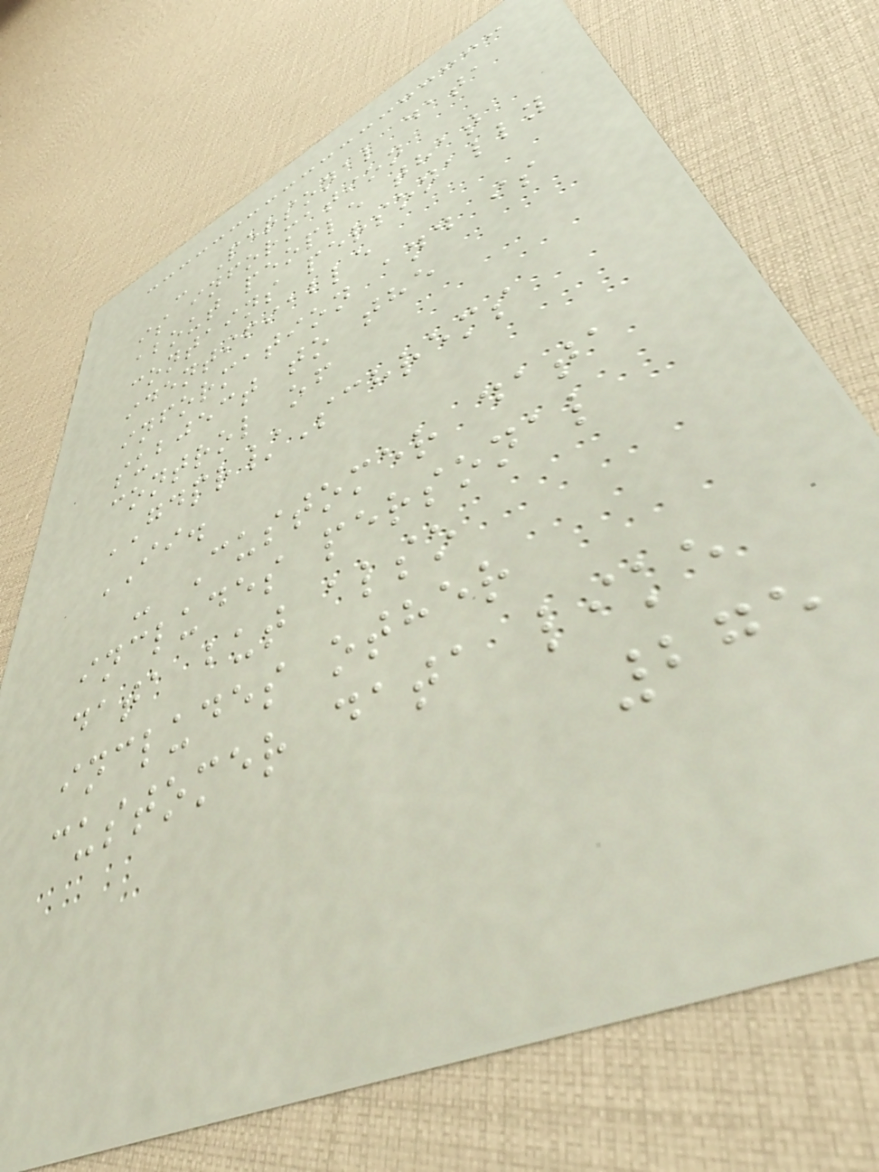- Personal data
is information
about people that
contains personally
identifiable
information and is
subject to the
control of
GDPR/Schrems
II.
- Customer data
includes personal
data but also
includes other
customer data like
275
